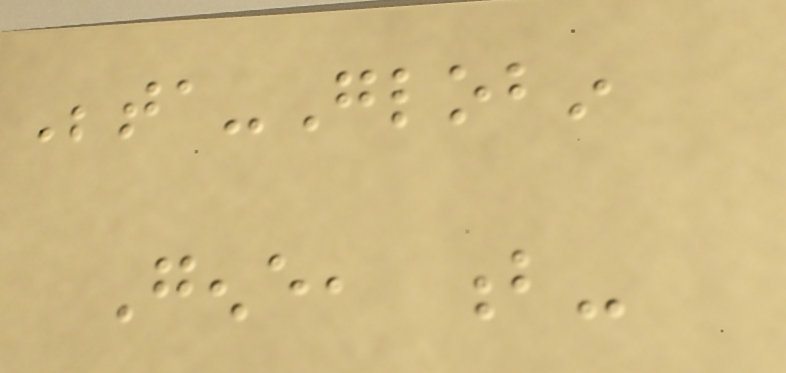Beta-Globin
Gene, b-
